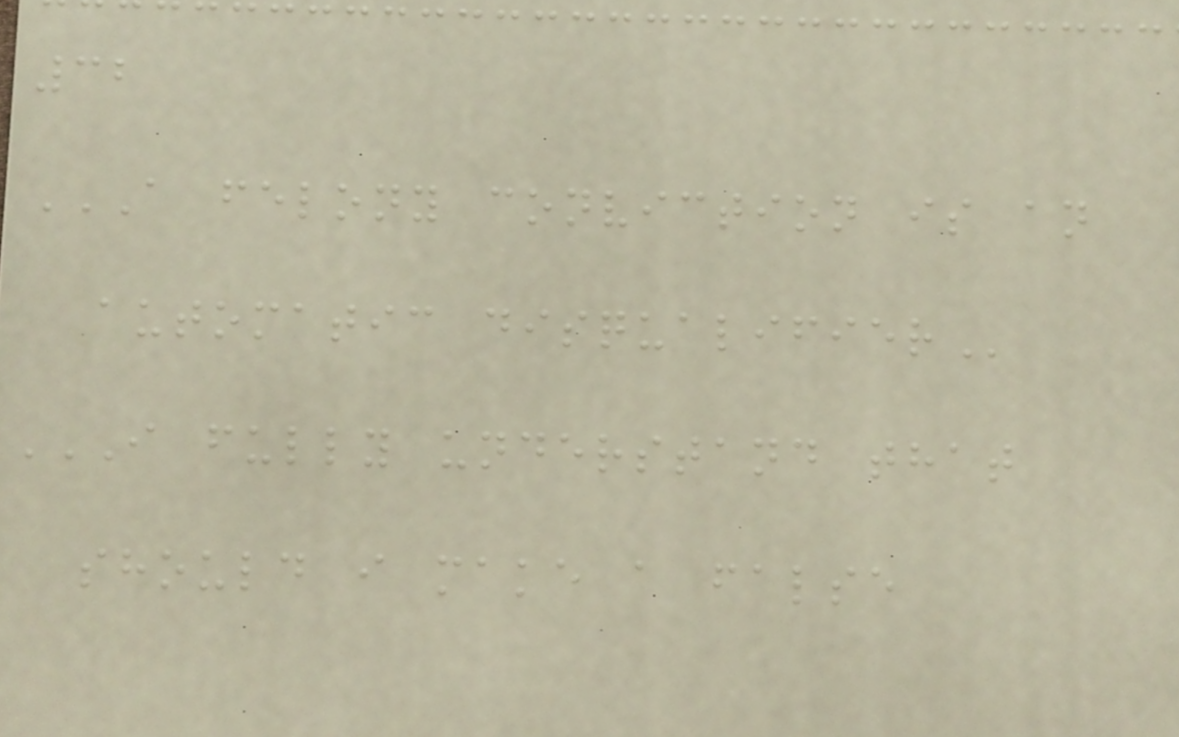32
A FELONY CONVICTION IS AN
AUTOMATIC DISQUALIFIER
I FULLY UNDERSTAND THAT
SHOULD I MAKE A FALSE
